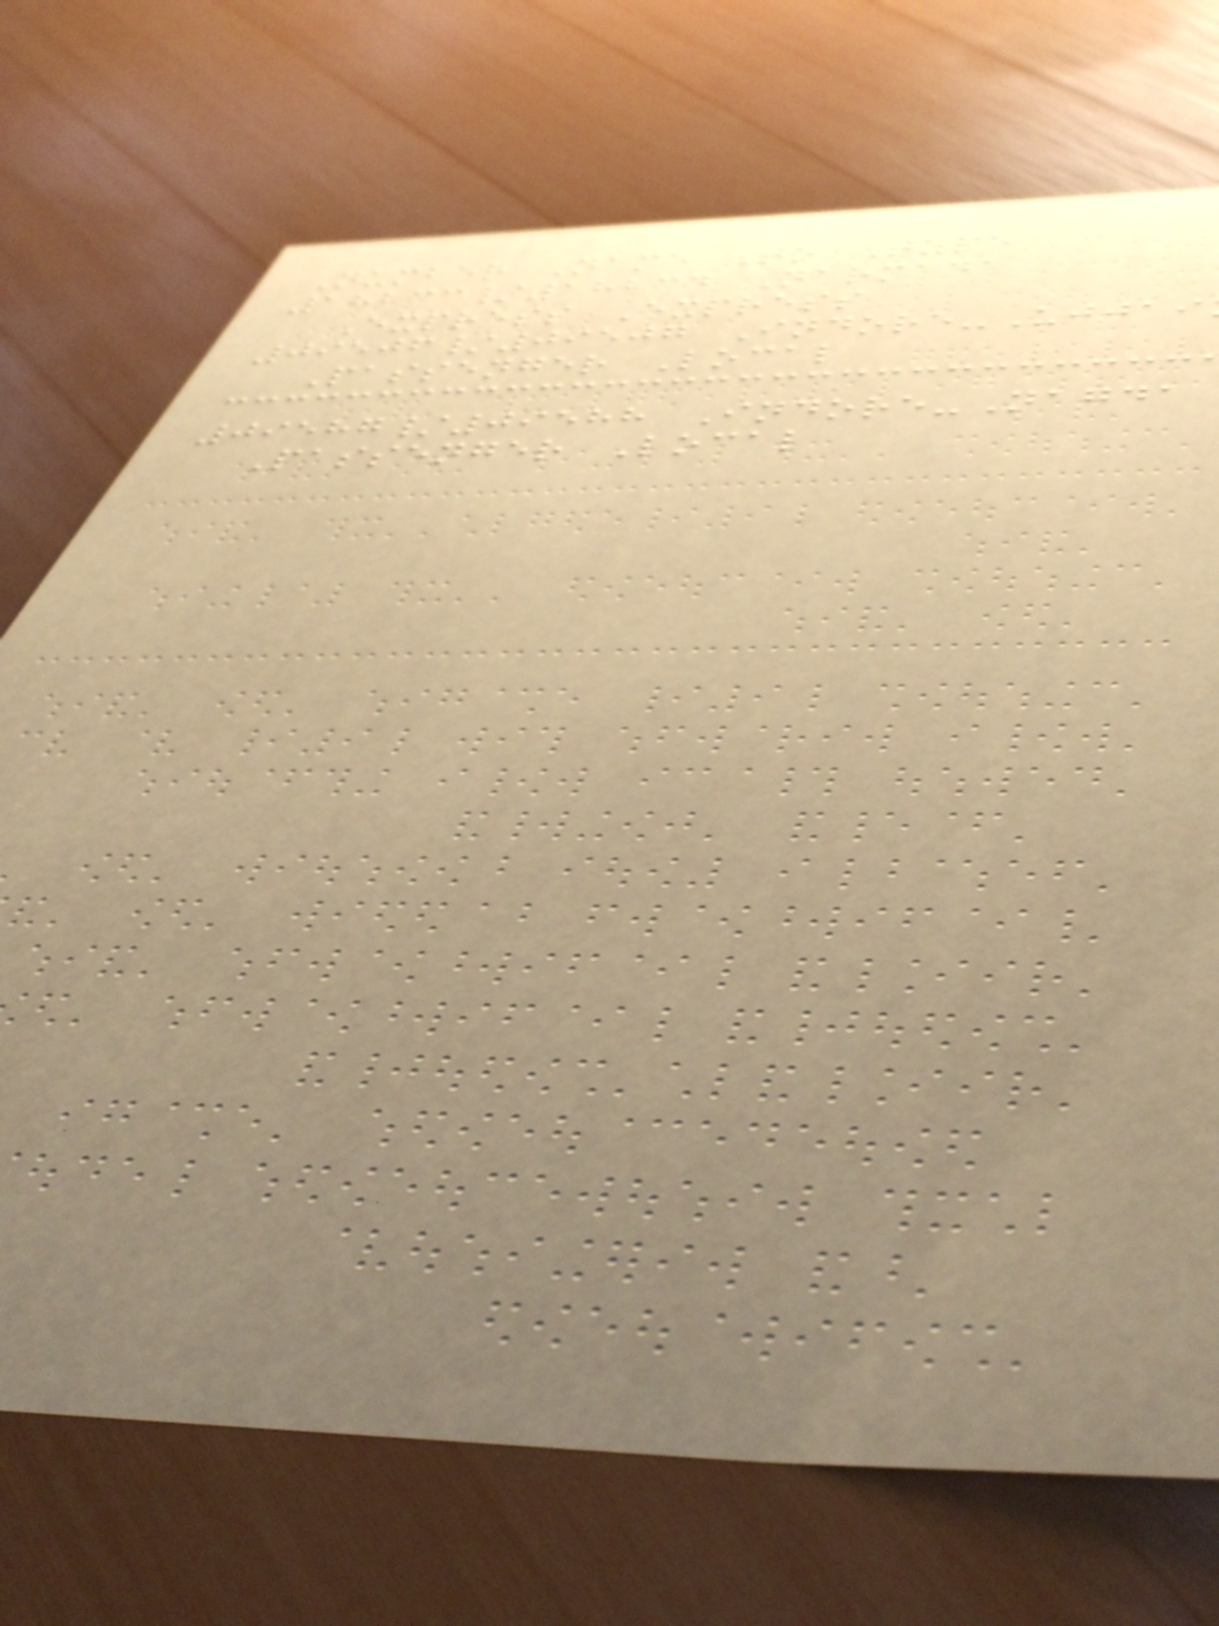Number Name To Type
18233/18234 Narmada
Express Express
09506/09507 Indore-Ujjai
Passenger Local
09587/09588 Indore-Nagda
Passenger Local
